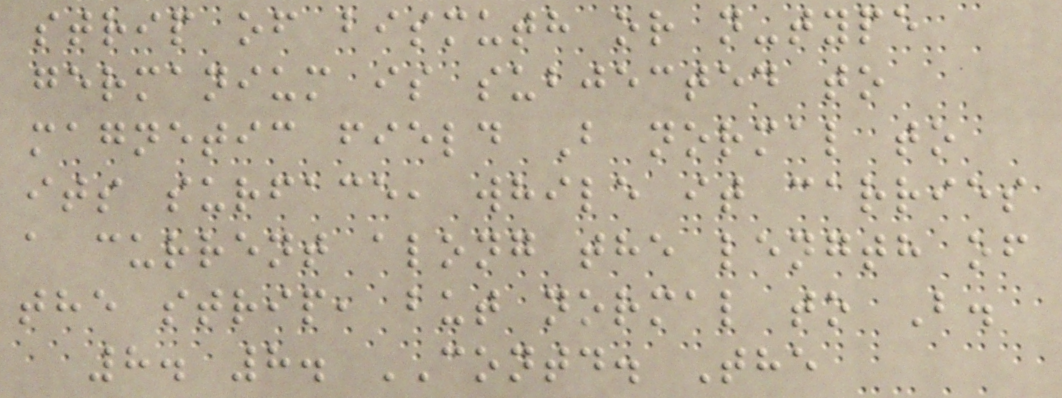strip of bismuth or n-type
germanium is subjected to
magnetic field B normal to
its surface, while it carries
a current along the length of
the strip, but normal to B.
8. 8. CONTD. The
